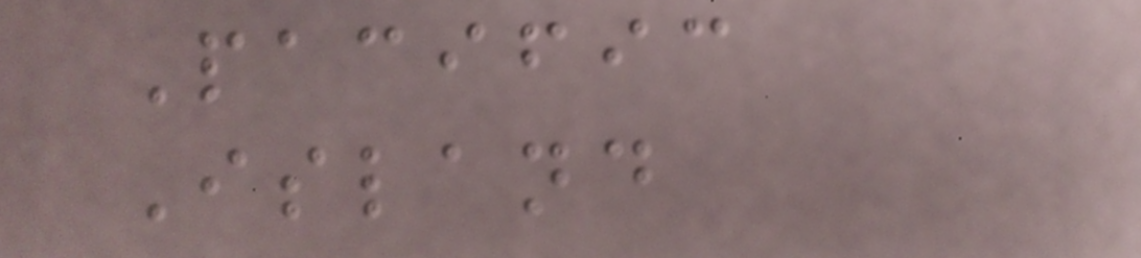Pacific
Island
